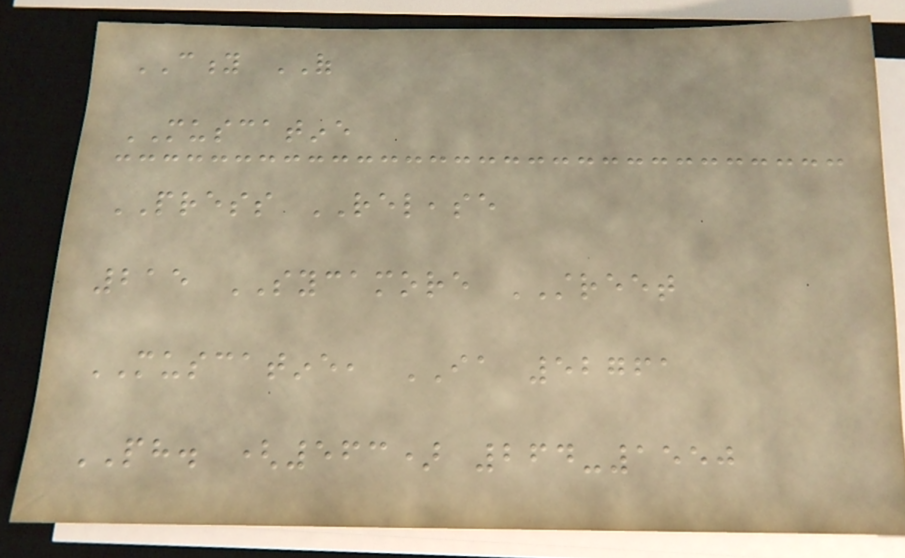CITY OF
MUSCATINE
PRESS RELEASE
215 SYCAMORE STREET
MUSCATINE, IA 52761
PH. (563) 264-1550
